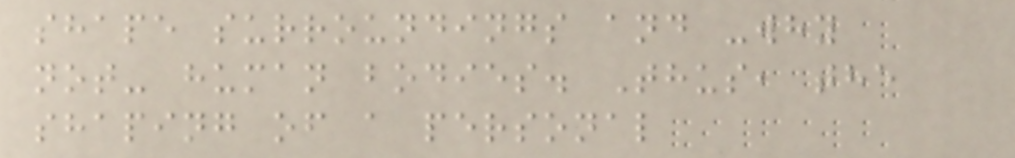shape surroundings and -why
not- human bodies. Thus, the
shaping of a personal
